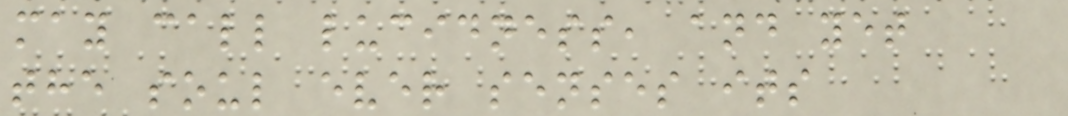may call lucidness, and yet
the soul ever senses its
